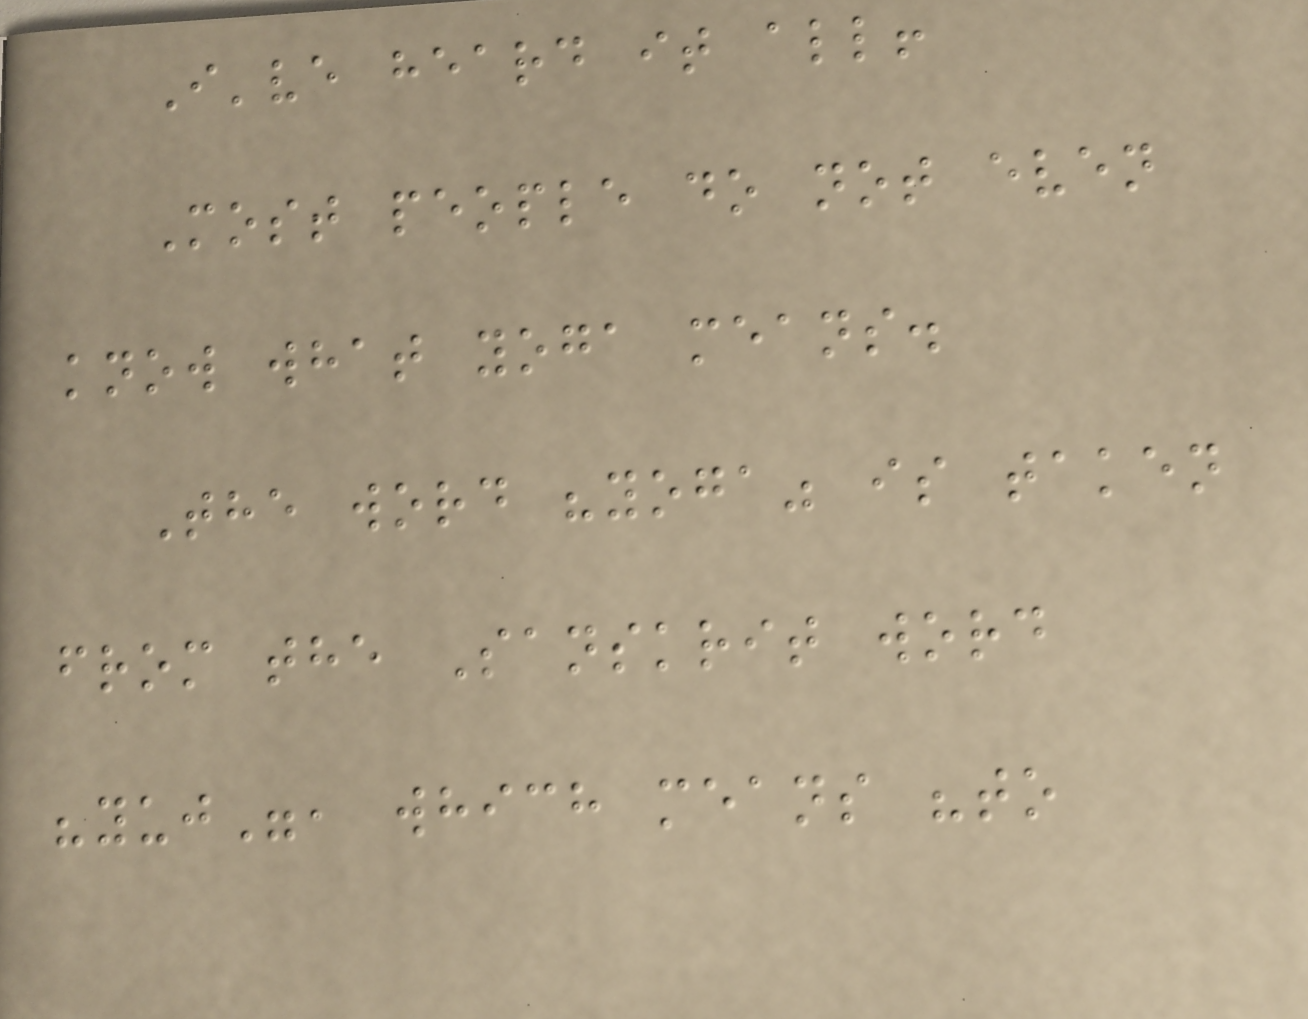I've heard it all!
Most people do not even
know what yoga means.
The word "yoga" is taken
from the Sanskrit word
"yuj", which means "to
